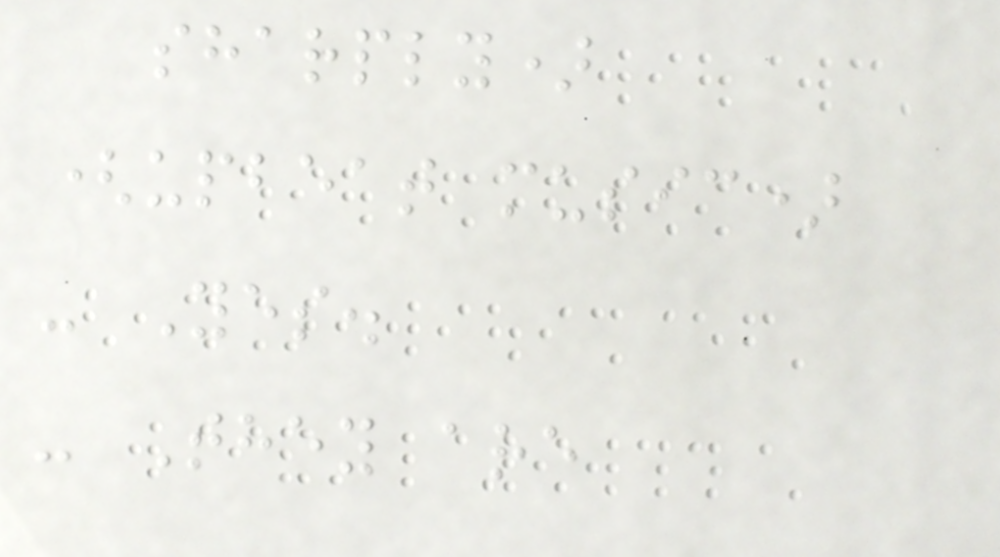sharply)
(upbeat music)
- Yes.
- They are
